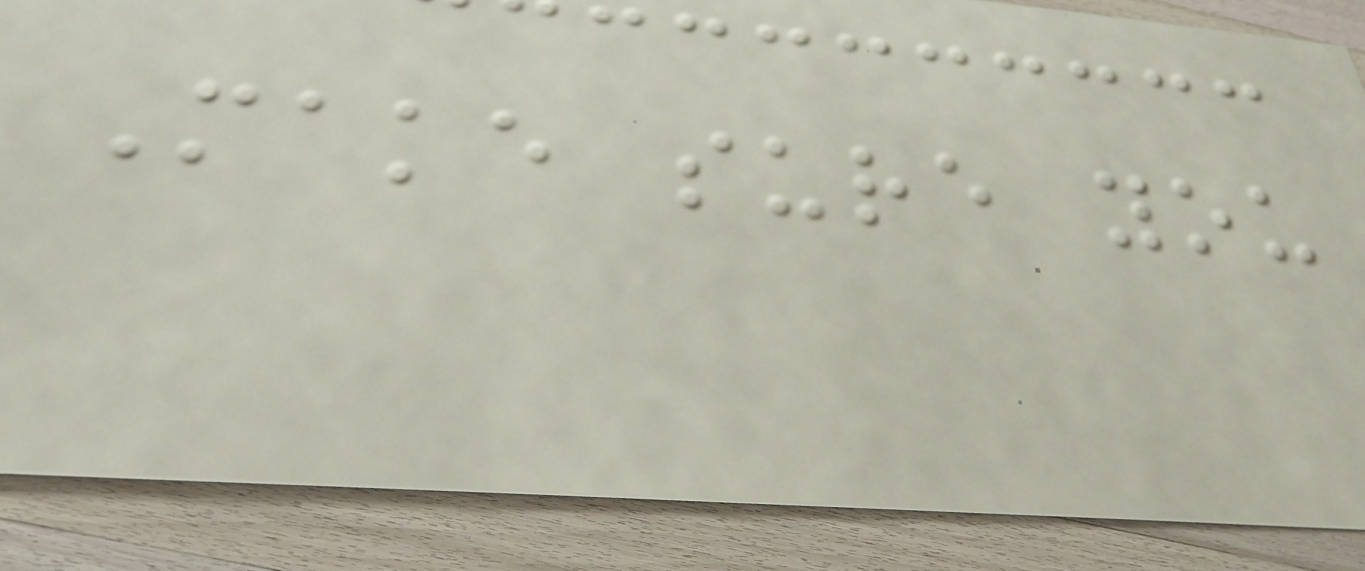Make sure you
